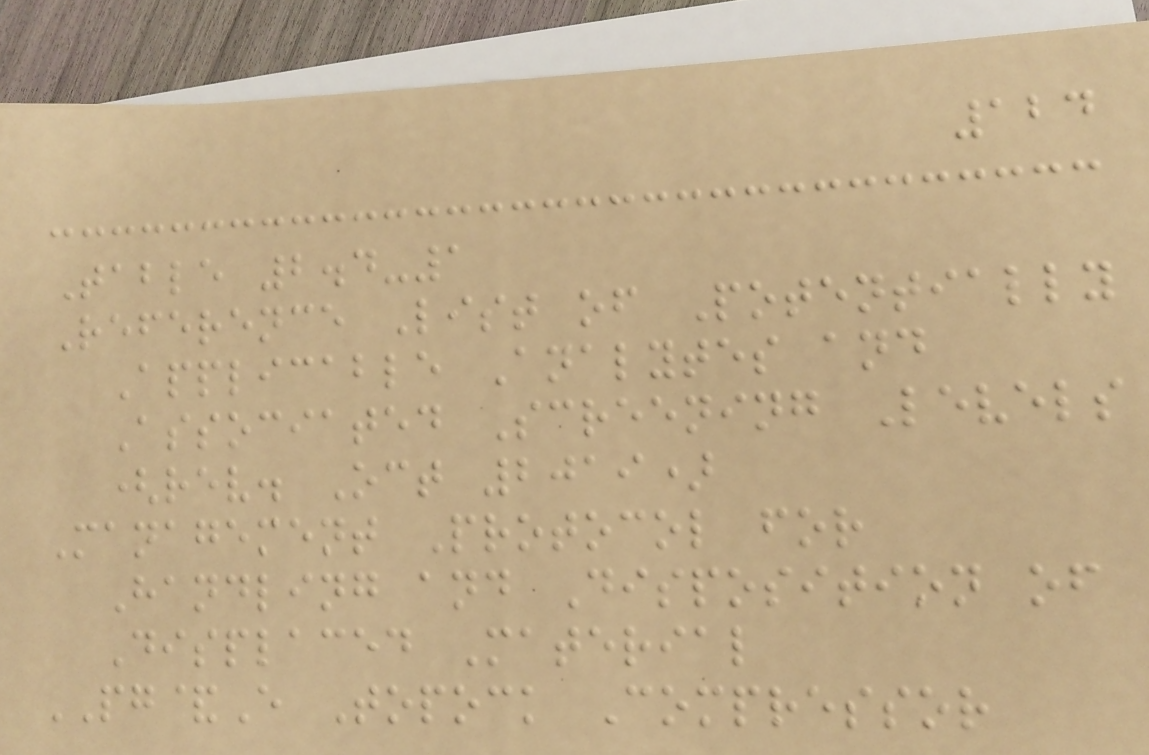124
Table 2.4-1
Reference List of Potentially
Applicable Analytes and
Associated Screening Levels
(rev. Oct 2019)
Management Protocol for
Handling and Disposition of
Displaced Material
PG&E Topock Compressor
